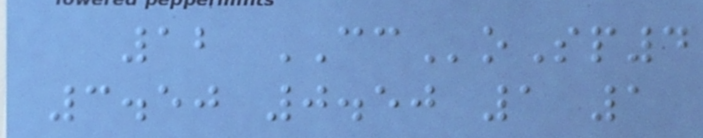12 CCoSp4
3.50 0.50 1 1
